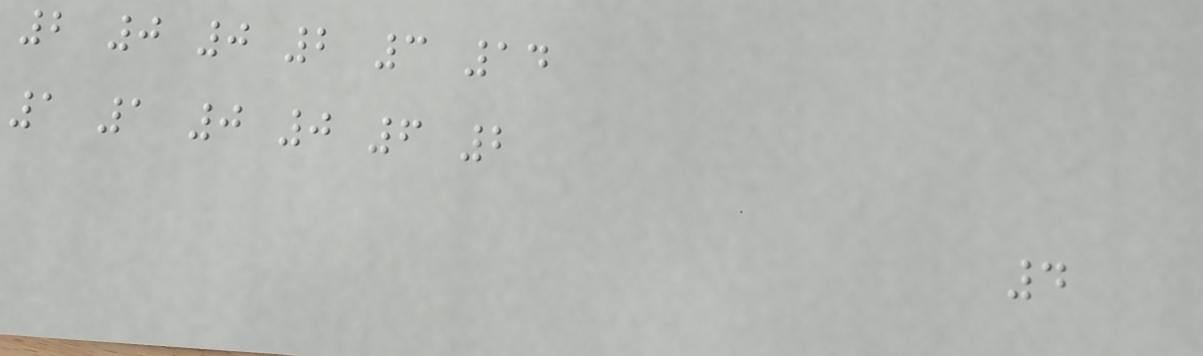2 0 0 2 3 14
1 1 0 0 6 2
4
